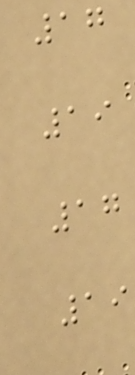17
19
17
19
